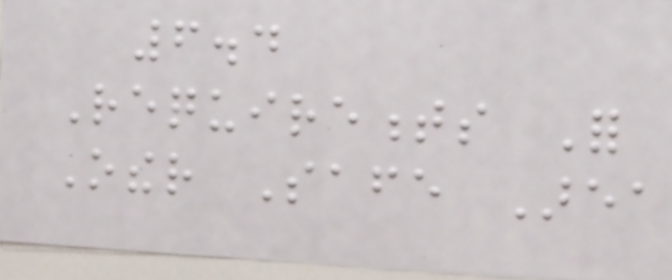6.4
Requirements For
Other Safe Area
